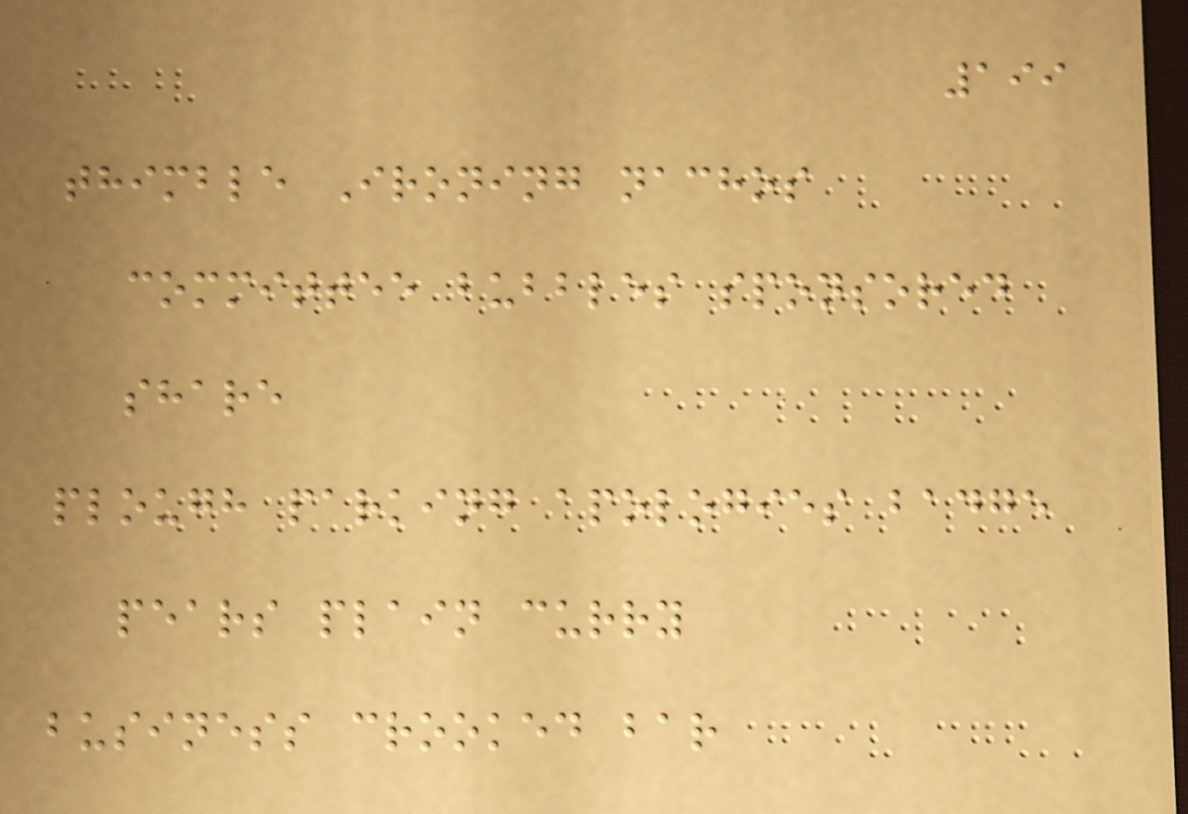199
thimble Ironing nachos
committee bubbles sponsored
share
plough parking apologies badge
pears plain curry
business crooked bar
